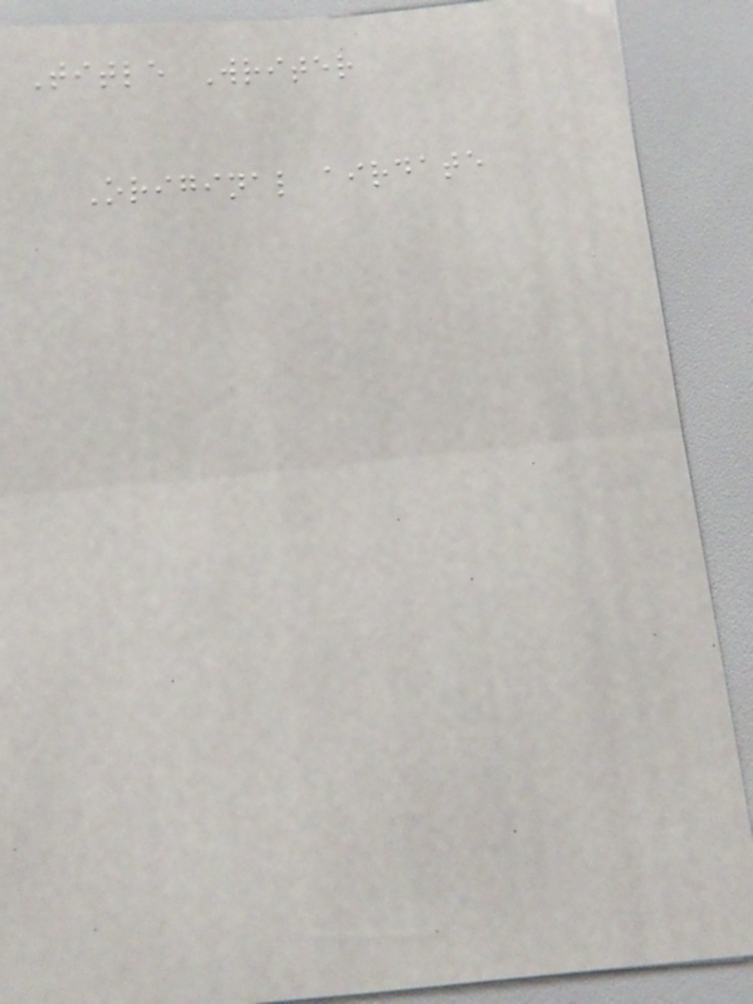Title Writer
Original airdate
